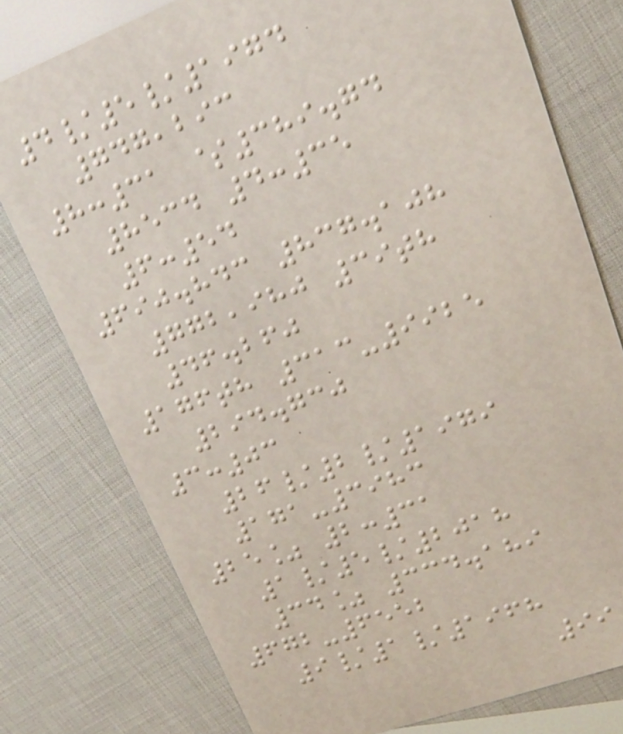4/5/1974
747,293
8:31 $389.74
8534 4:35
6:54
690.843 837.108
772,980 39th
46.260
176th 313-9925
294.730
3:03
26/2/1979
171-3983
25% 2:31
1/5/2018
34% 334.189
672-6552
9/1/1968
99
